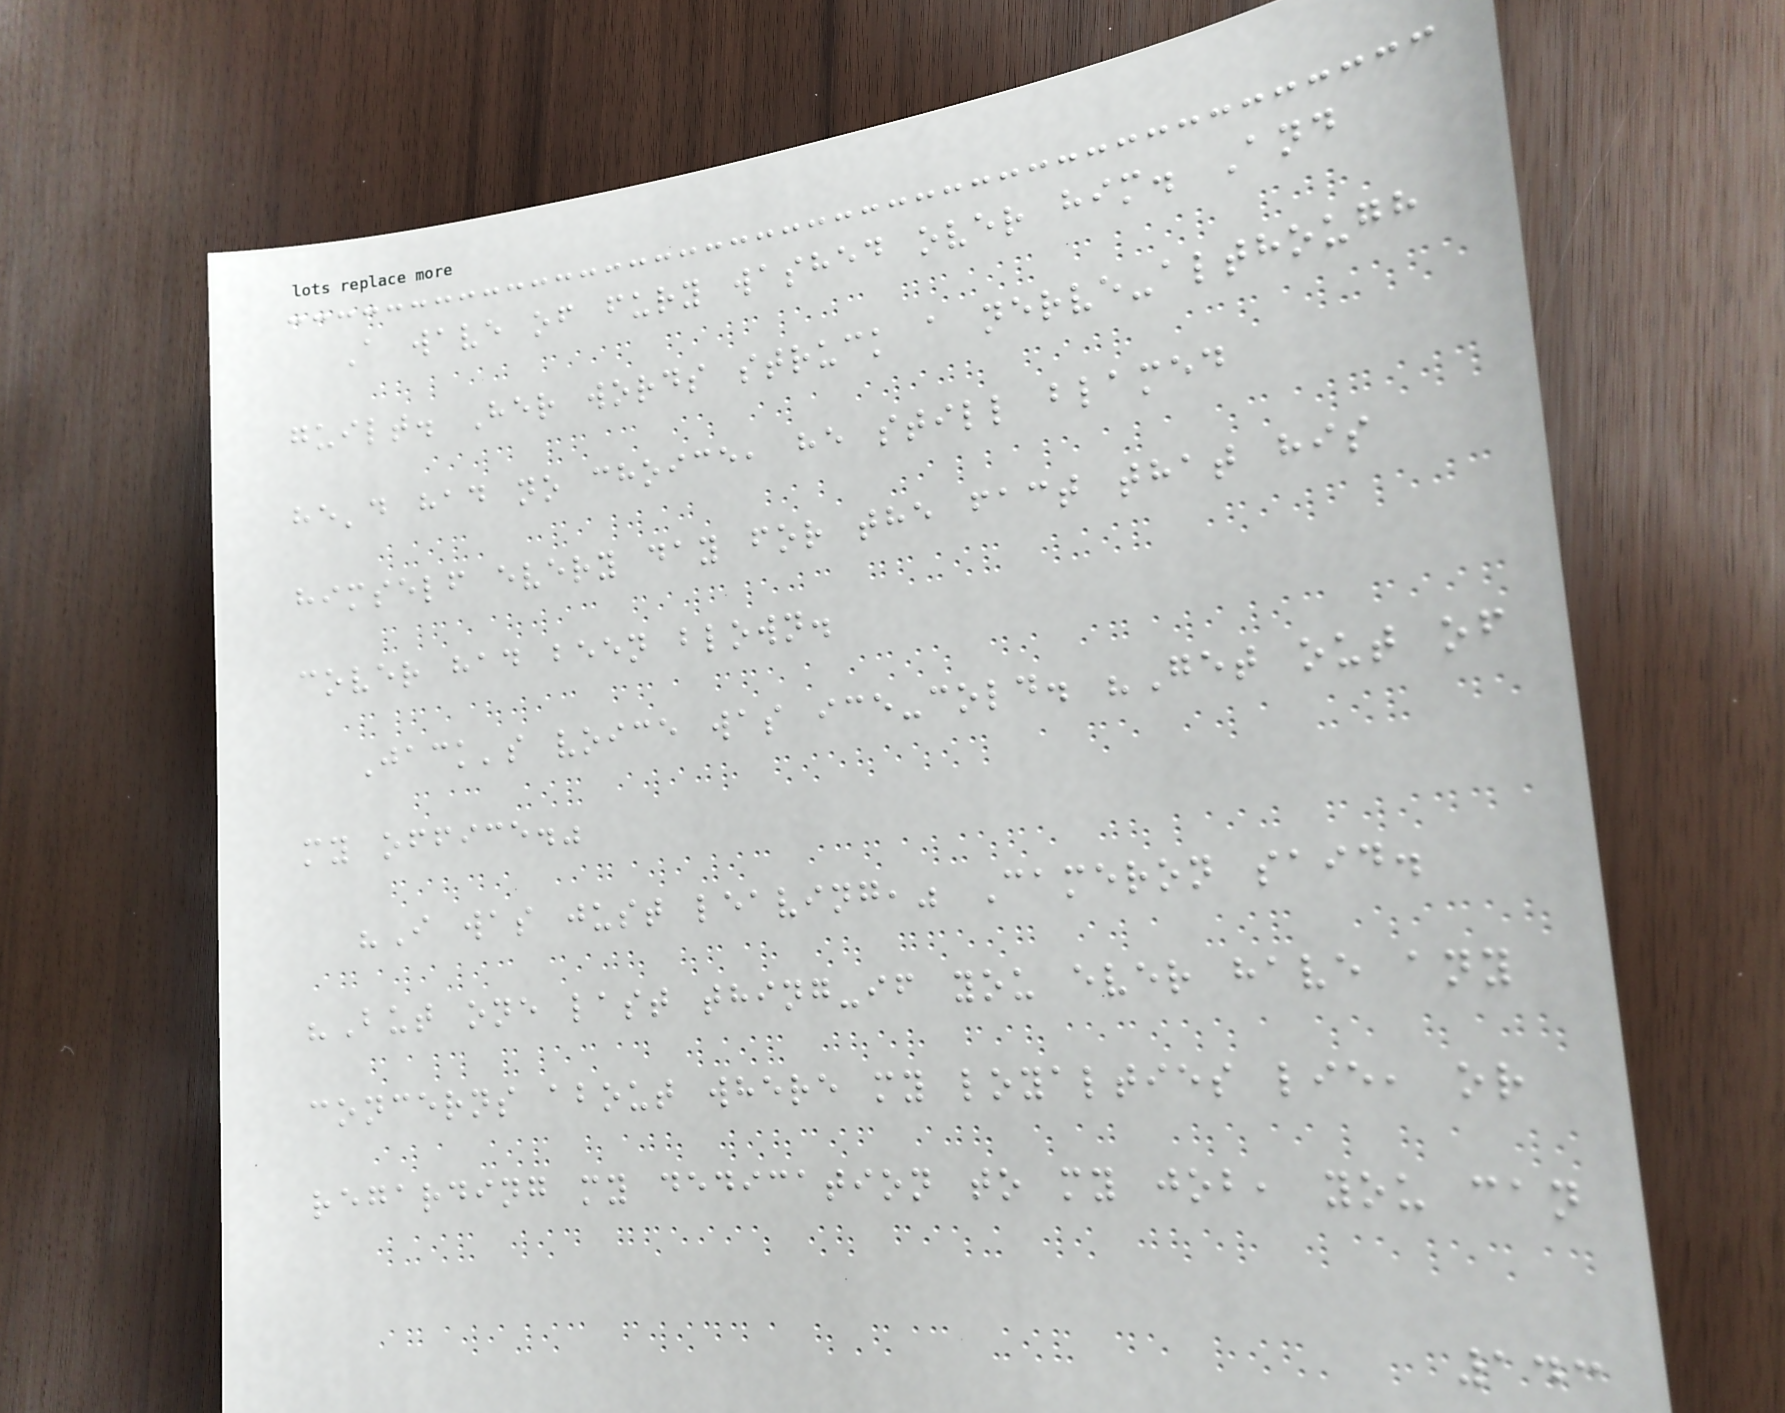A wave of fury washed over him. And
guilt. Her words struck a nerve-although
he'd had no choice, he still blamed
himself every day for the fact that his
cover had been blown.
Jack's voice was ice-cold. "Get out of
my office."
"I was just leaving," Cameron said.
"But one last thing-if you ever have any
concerns about where my loyalties lie, or
regarding my dedication to my job, you can
143
